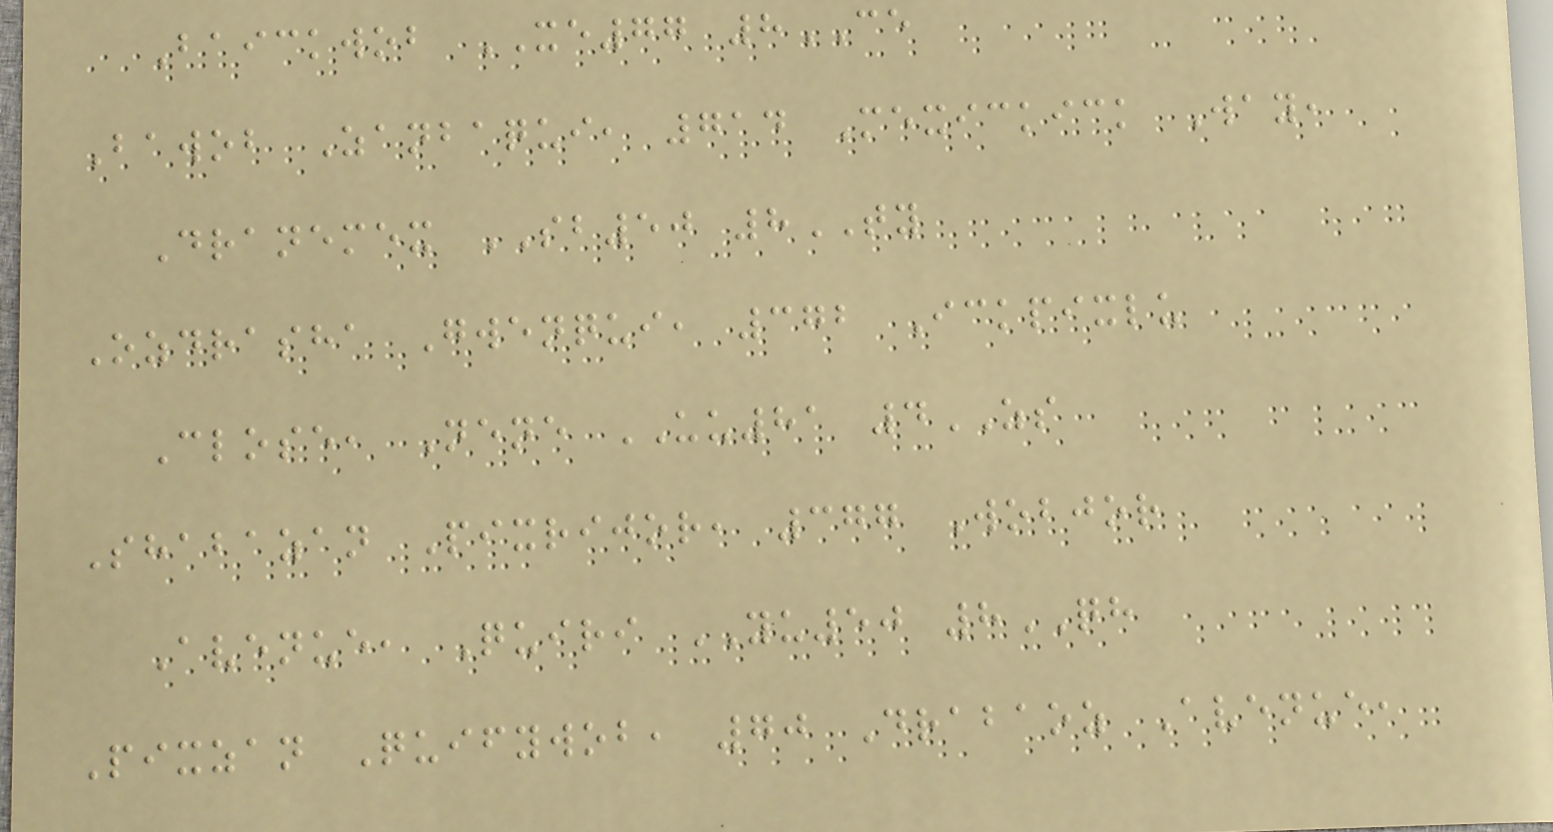Baickwob XE77 8CE
Bawob Zanbaqui, 714 Mexickick Way,
Dranemex SB50 8TY
Ozdrasha Gwenqui, 372 Ickpixlu
Close, Nene UU81 4ZS
Shabazan Pixrijor, 377 Wobjor
Avenue, Quiri YU50 8QH
Pixzan Quifywob, 70 Drabaoz Avenue,
